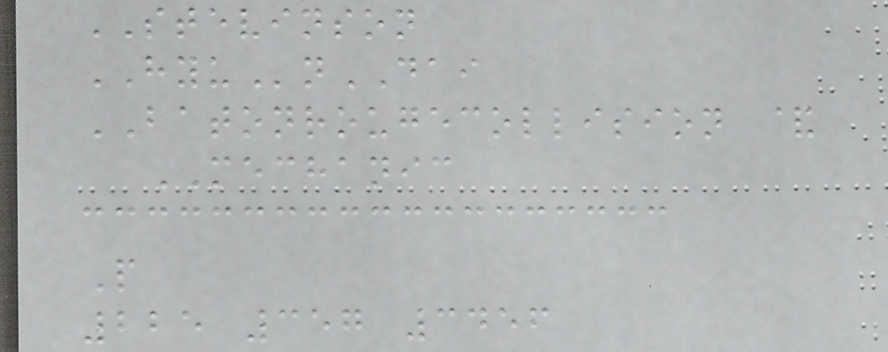STEVINSON
HYUnDAI
BATONROUGECOLLISION &
MECHANIC
P
225 357 3456
